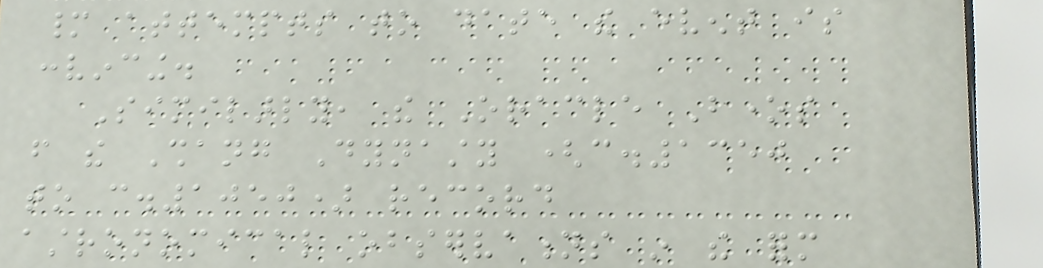many attempts to date the event is
convincing.
Similarly, the Oracle Bones
from the Shang Dynasty (c.1350
to c.1050) record
astronomical observations in the form
